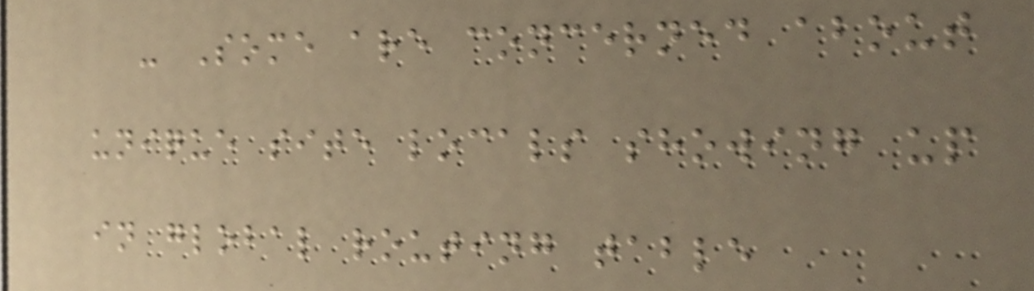- Some are concerned about
unique site locals showing up
in global routing table
